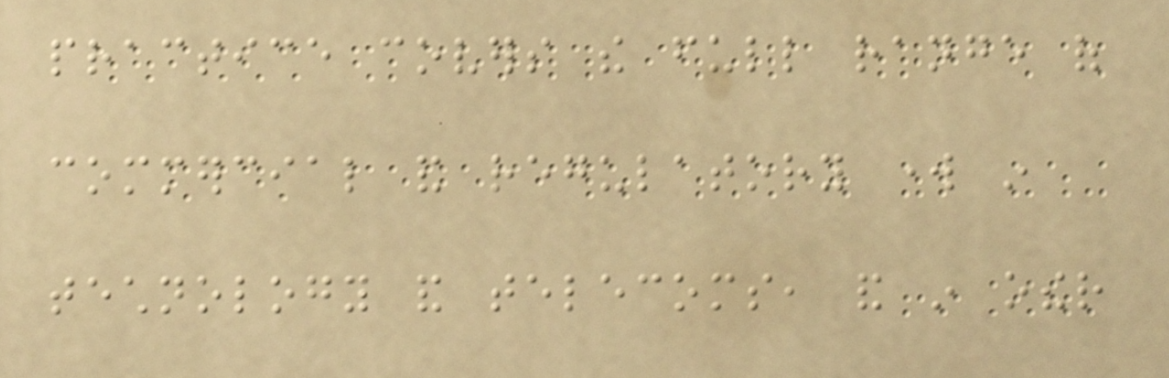practice covers the full range of
commercial and regulatory work in
technology and telecoms, and in other
